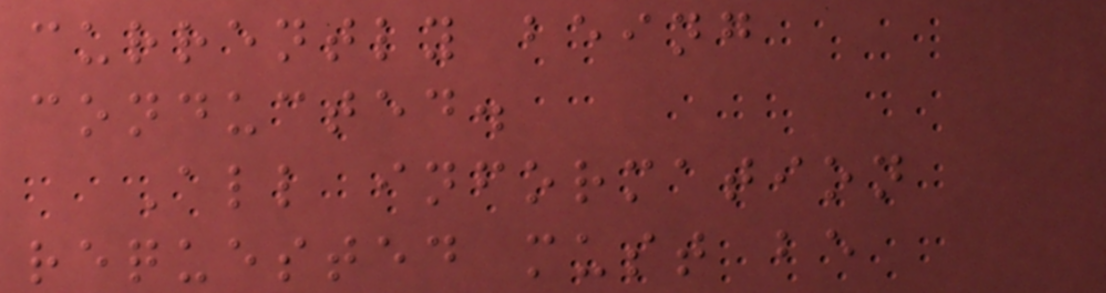currently being
conducted.
All information
requested must be
